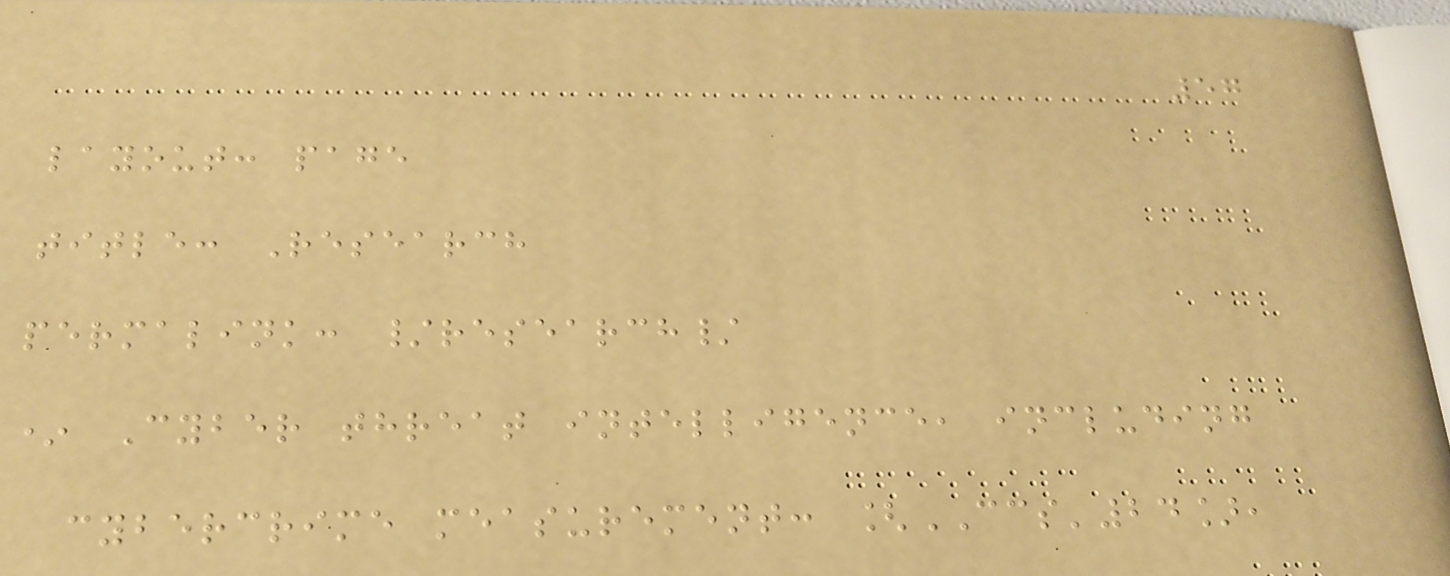57
layout: page
title: Research
permalink: /research/
* Cyber threat intelligence, including
cybercrime measurement: [CCS'24],
